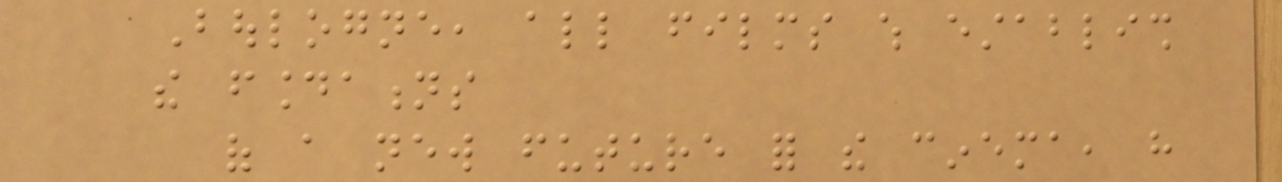Boulogne, all films which establish
the foundations
of a new future for the cinema, have
